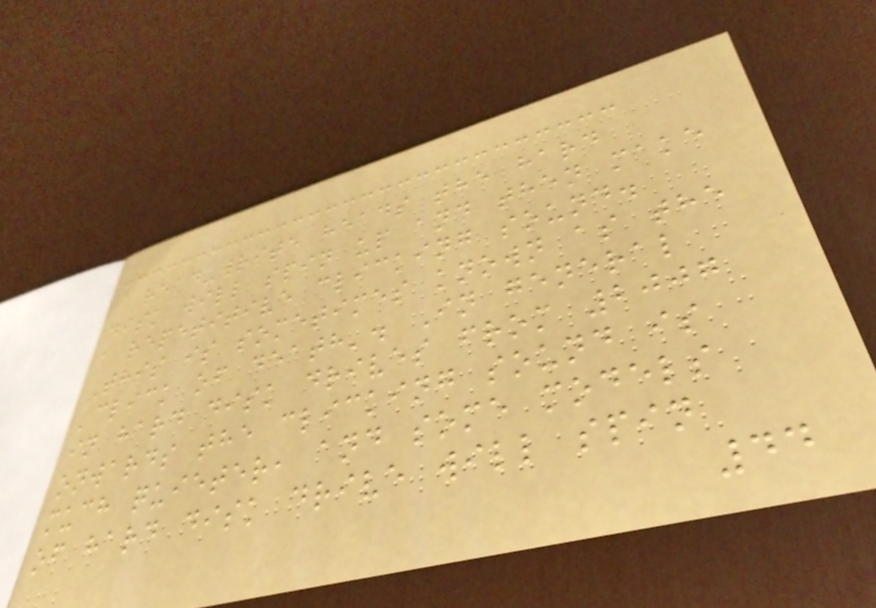read-write heads the hard
disk will spin up and then make
a repetitive clicking sound.
This is sometimes known as the
'click of death'. In general
in hard disk drives from 2007
onwards the clicking sound is
much quieter, and some models
of hard disk drive will spin
44
